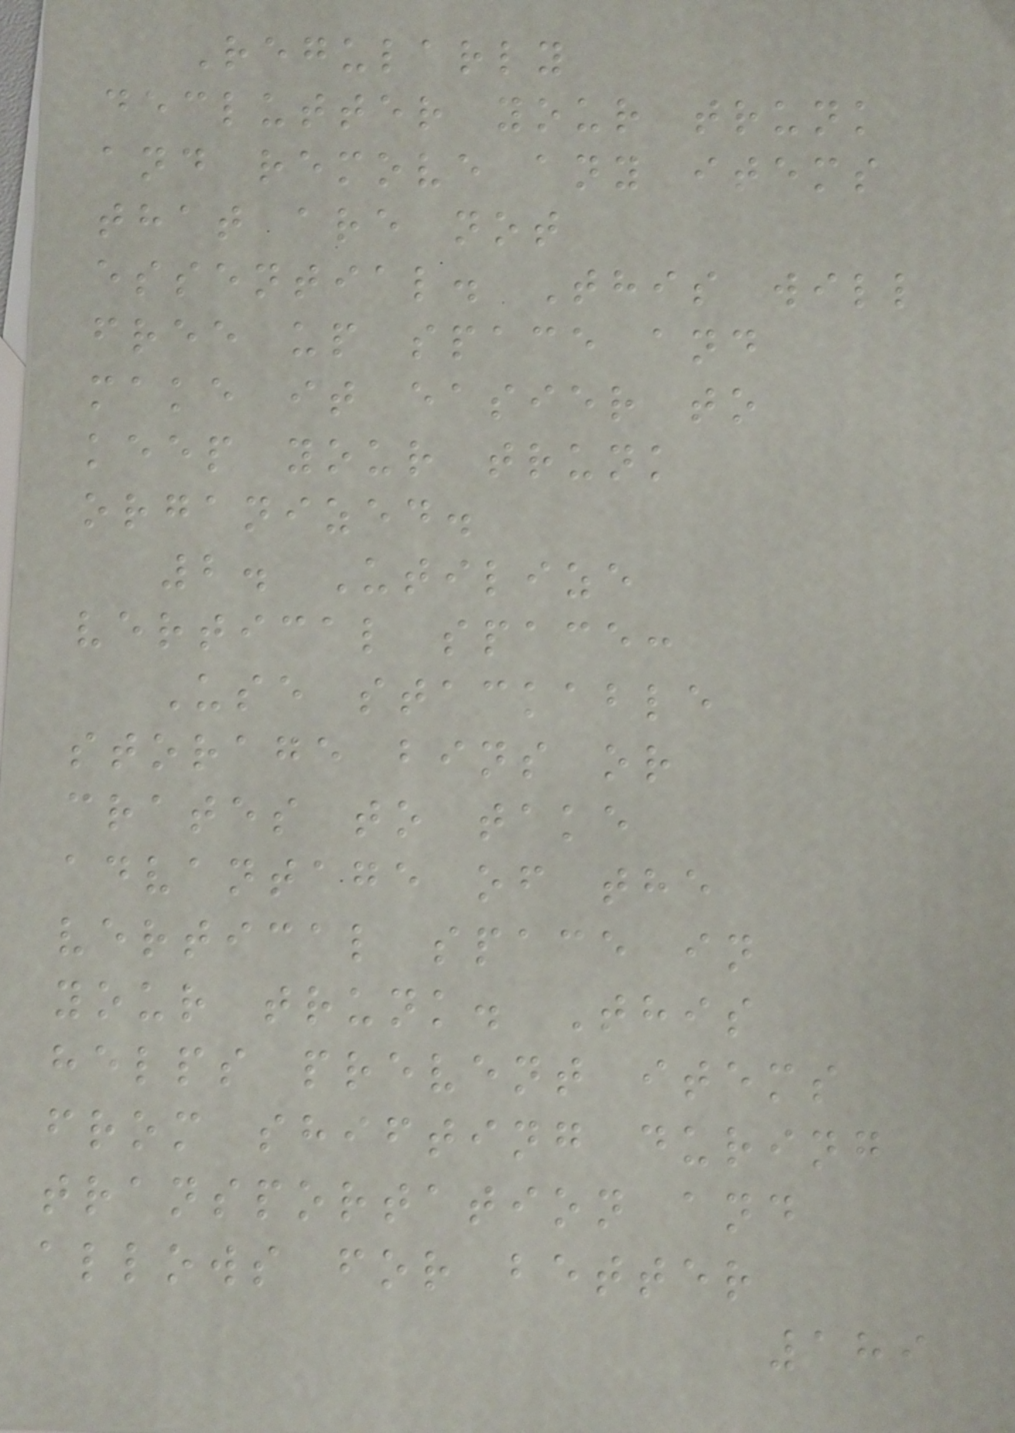Regularly
declutter your trunk
and remove any items
that are not
essential. This will
free up space and
make it easier to
keep your trunk
organized.
2. Utilize
vertical space:
Use stackable
storage bins or
crates to take
advantage of the
vertical space in
your trunk. This
helps prevent items
from shifting during
transportation and
allows for better
189
